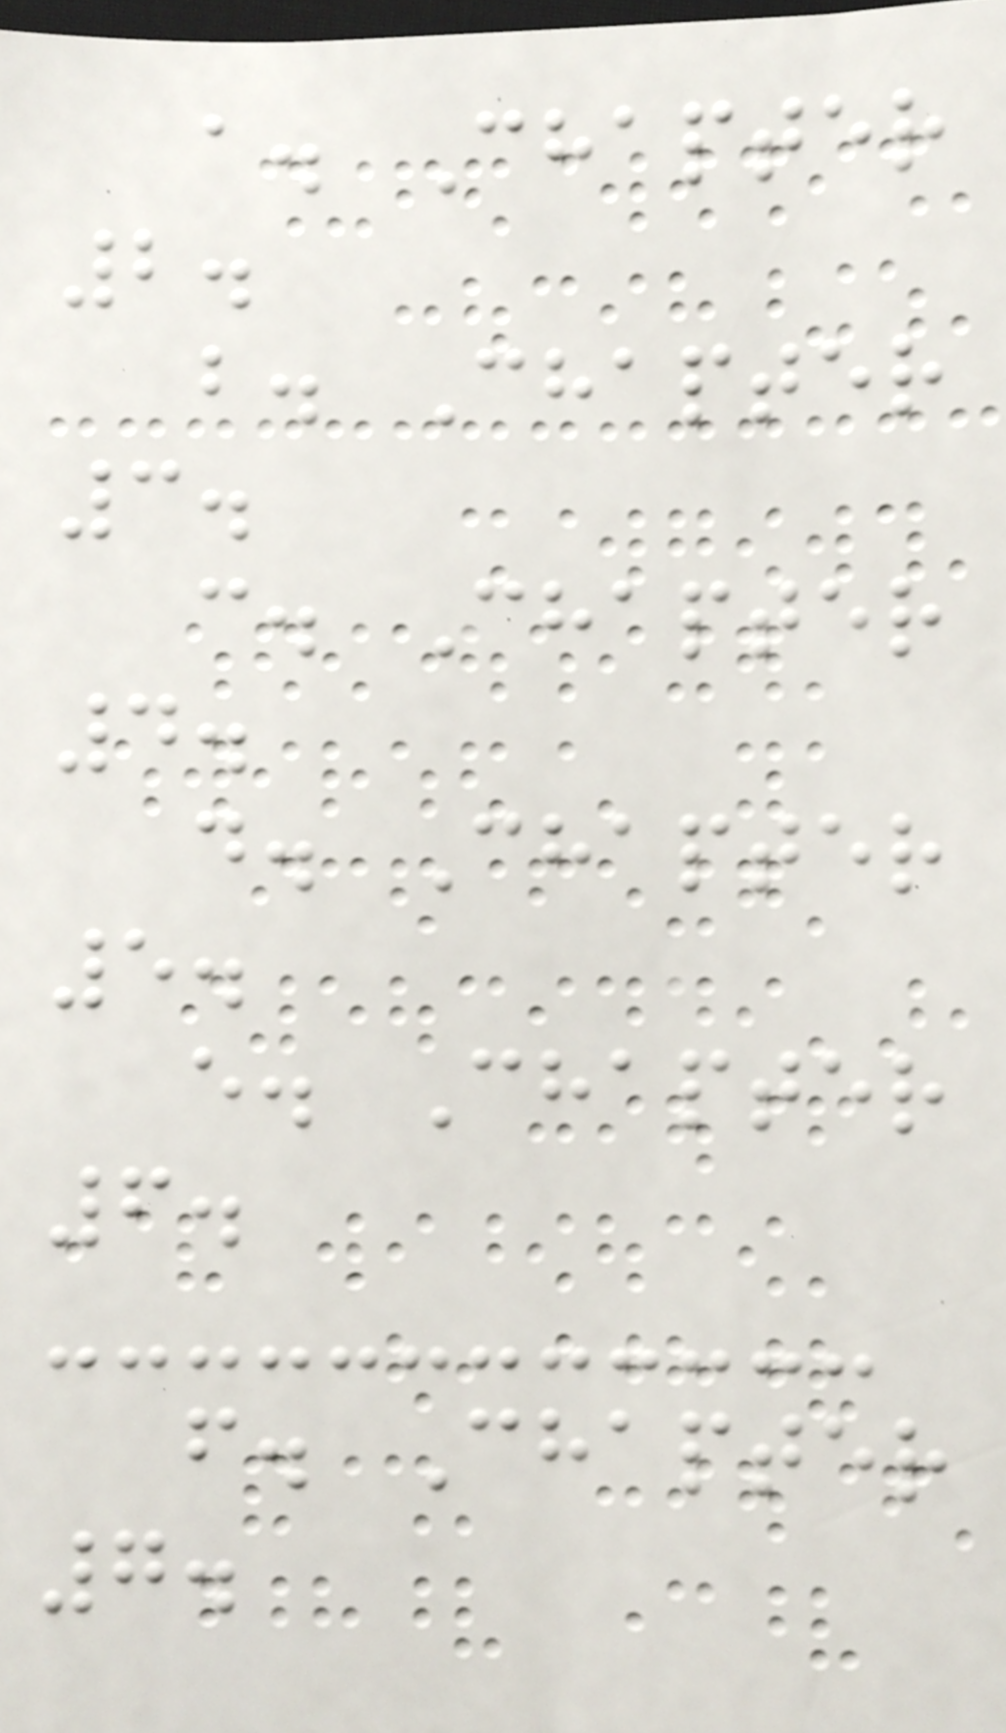a. Chapter
2.
b. Chapter
3.
c. Chapter
4.
d. Chapter
5.
e. Chapter
6.
f. Chapter
7.
